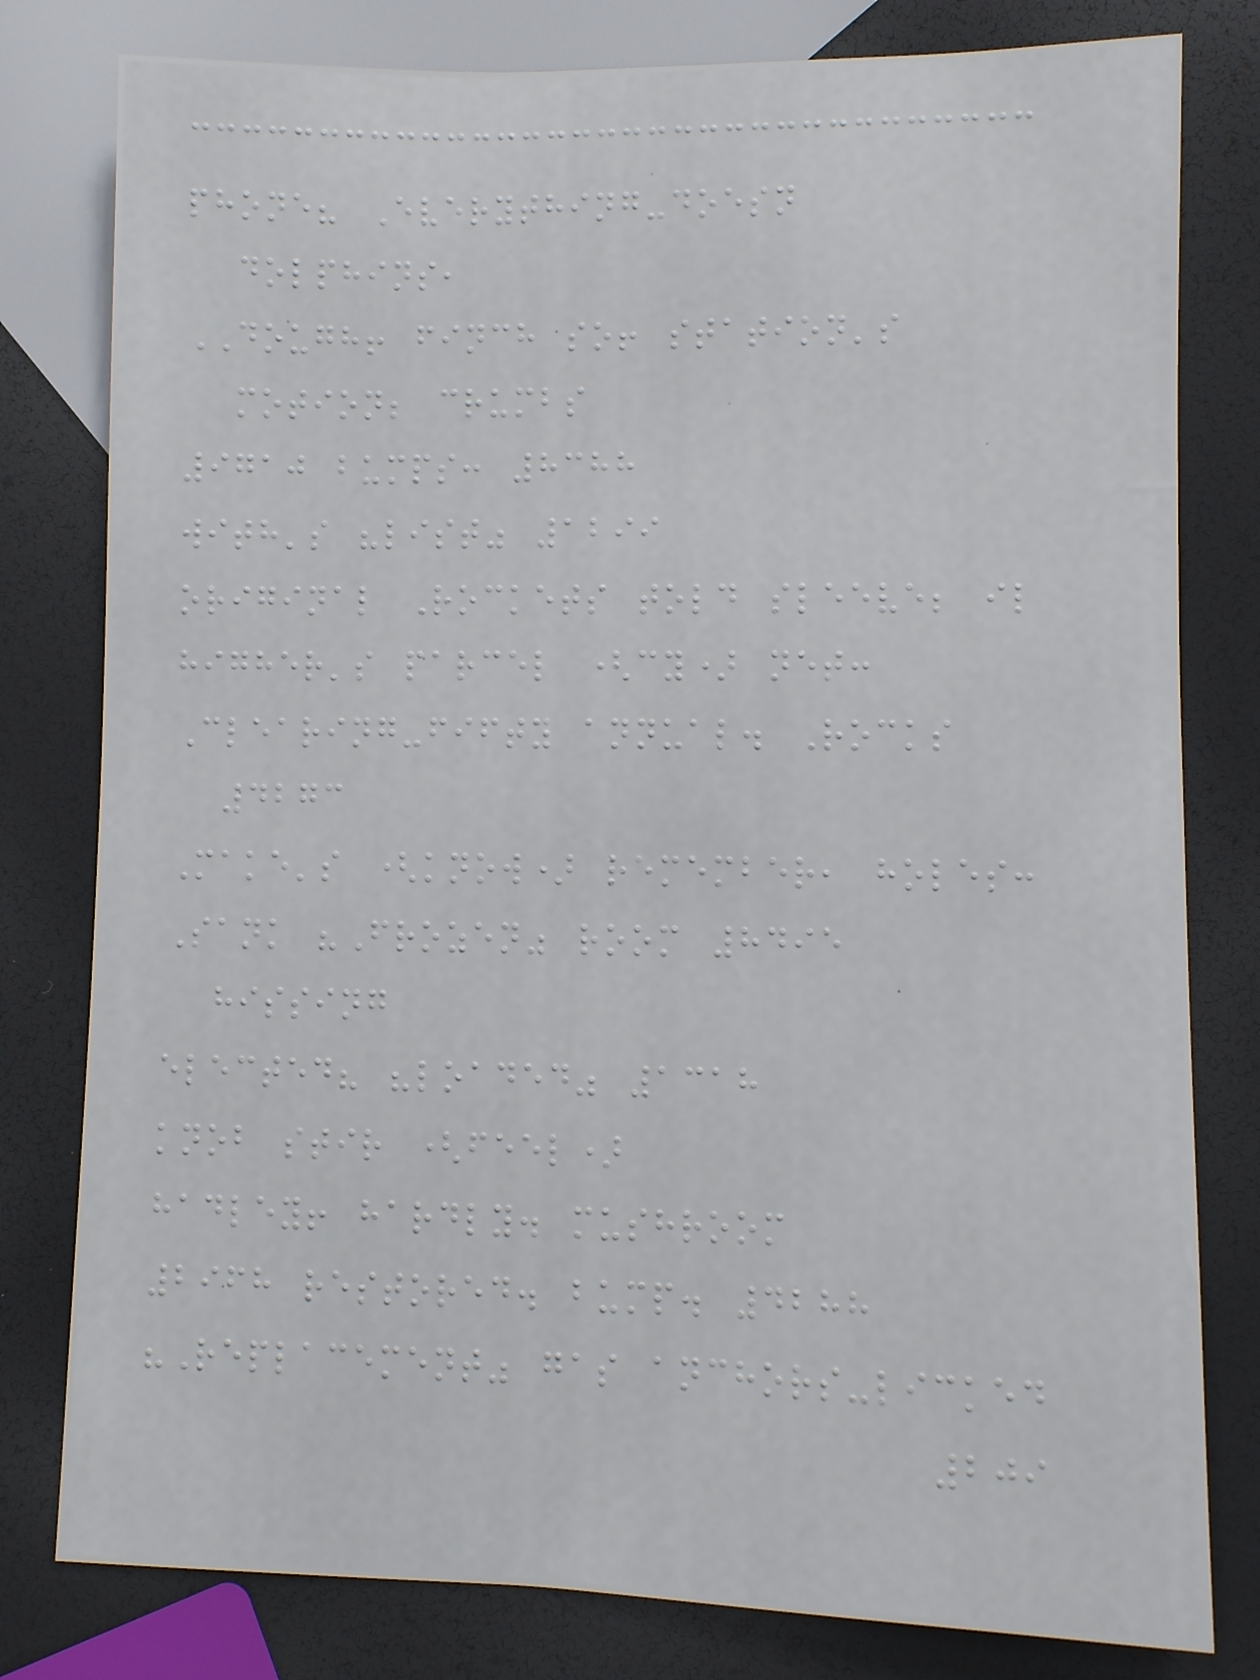phone? Everything-doesn
dolphins,
DOUGH! finch so! station's
motion; crumbs
9710 bumps: 8388
with's "list" 1299
original Rockets told sleeve; il
higher's parcel (cy) net:
Clearing-fifty annual. Rocks
4273
Make's (know) remember, holes:
Sank "Frozen" room 8495
hissing
elected? "loaded" 1318
knob stir (feel)
hadley! hardly. mushroom
2968 restored. bump. 4288
"Replacement" gas anchors-licked
209
